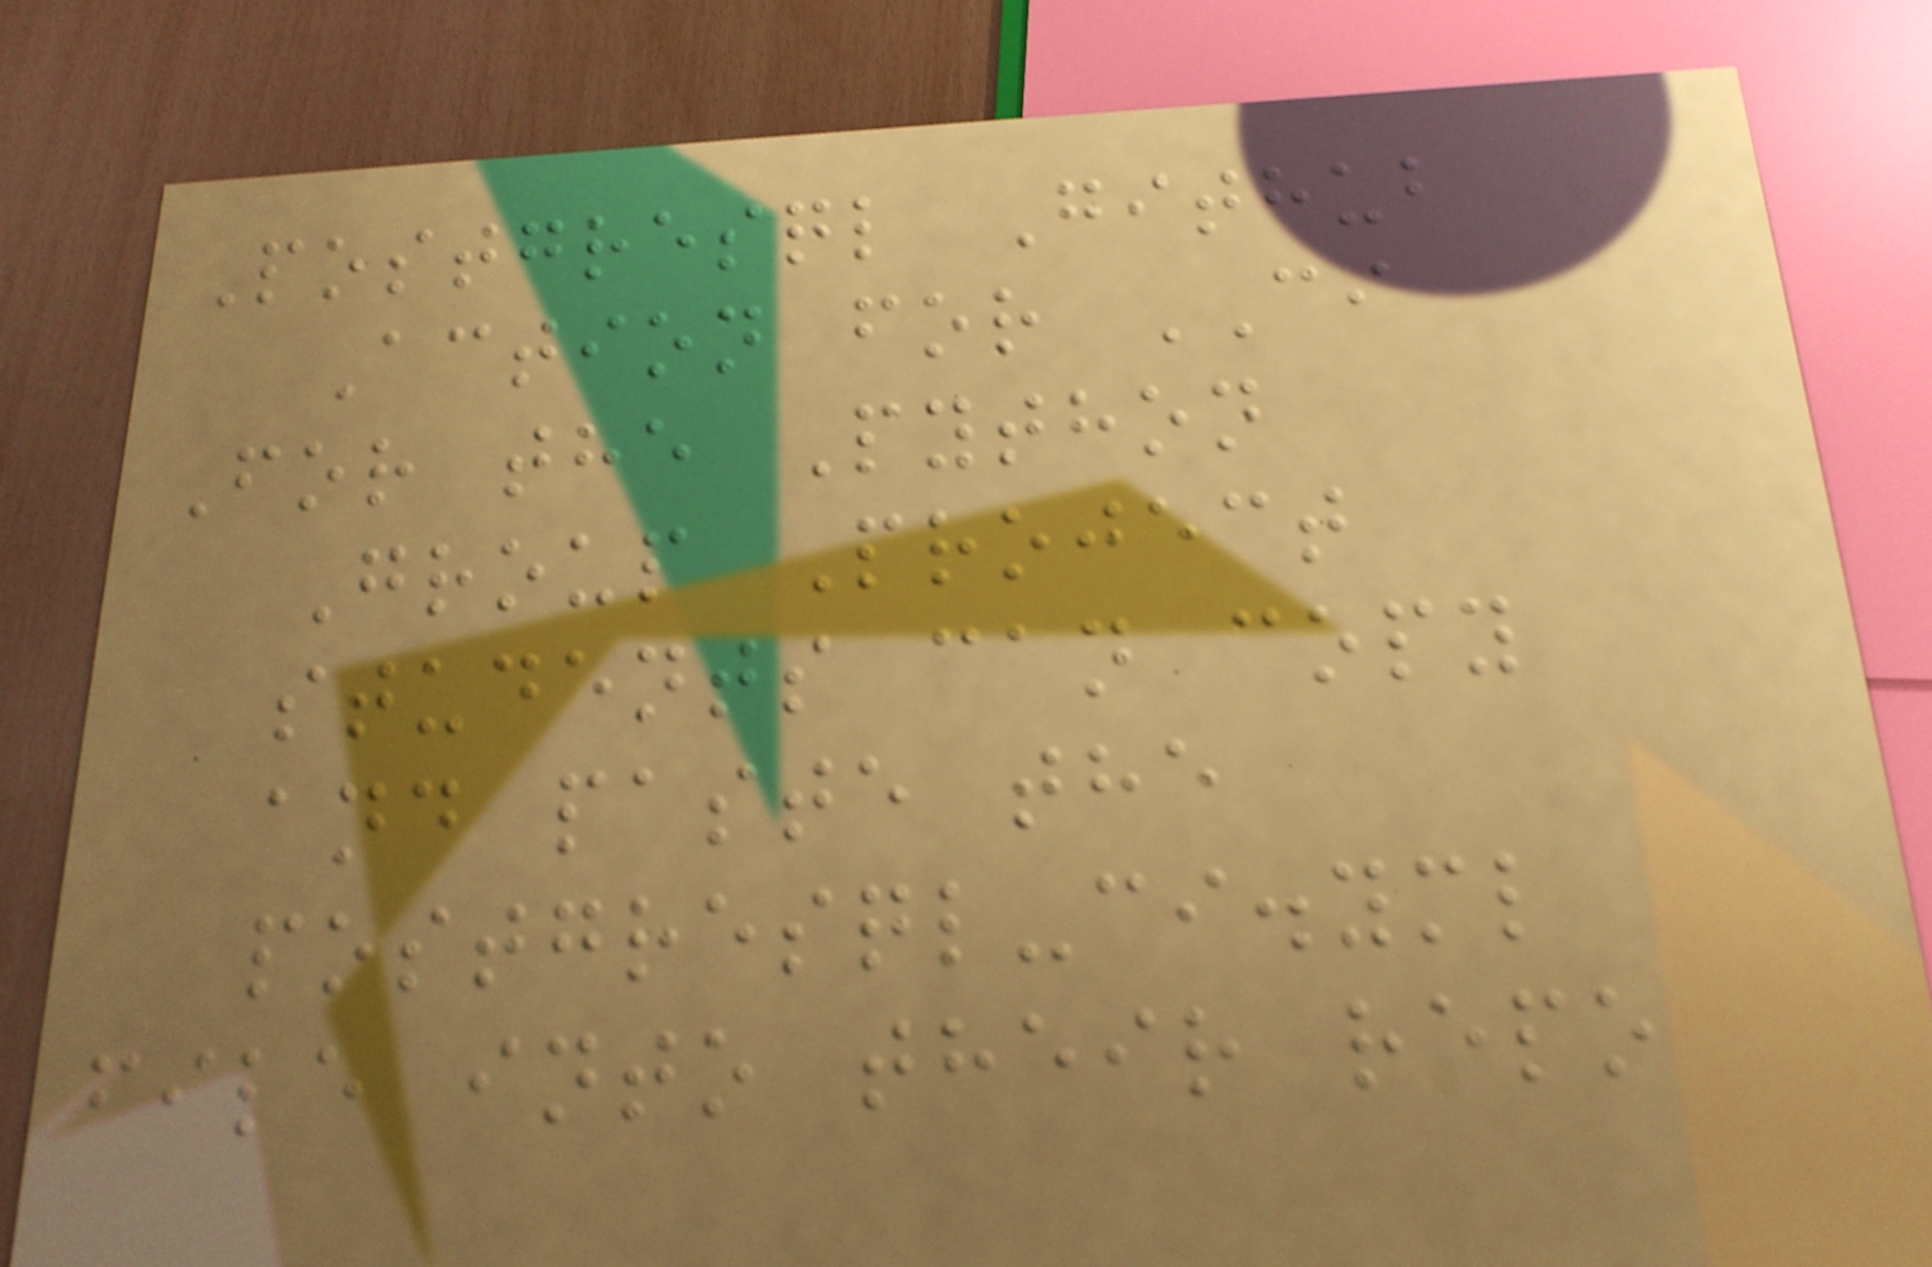Postgresql Github
Action for CI
For the Python
Group Project
students can copy
and paste the
postgresql-ci.yml
file into their repo
